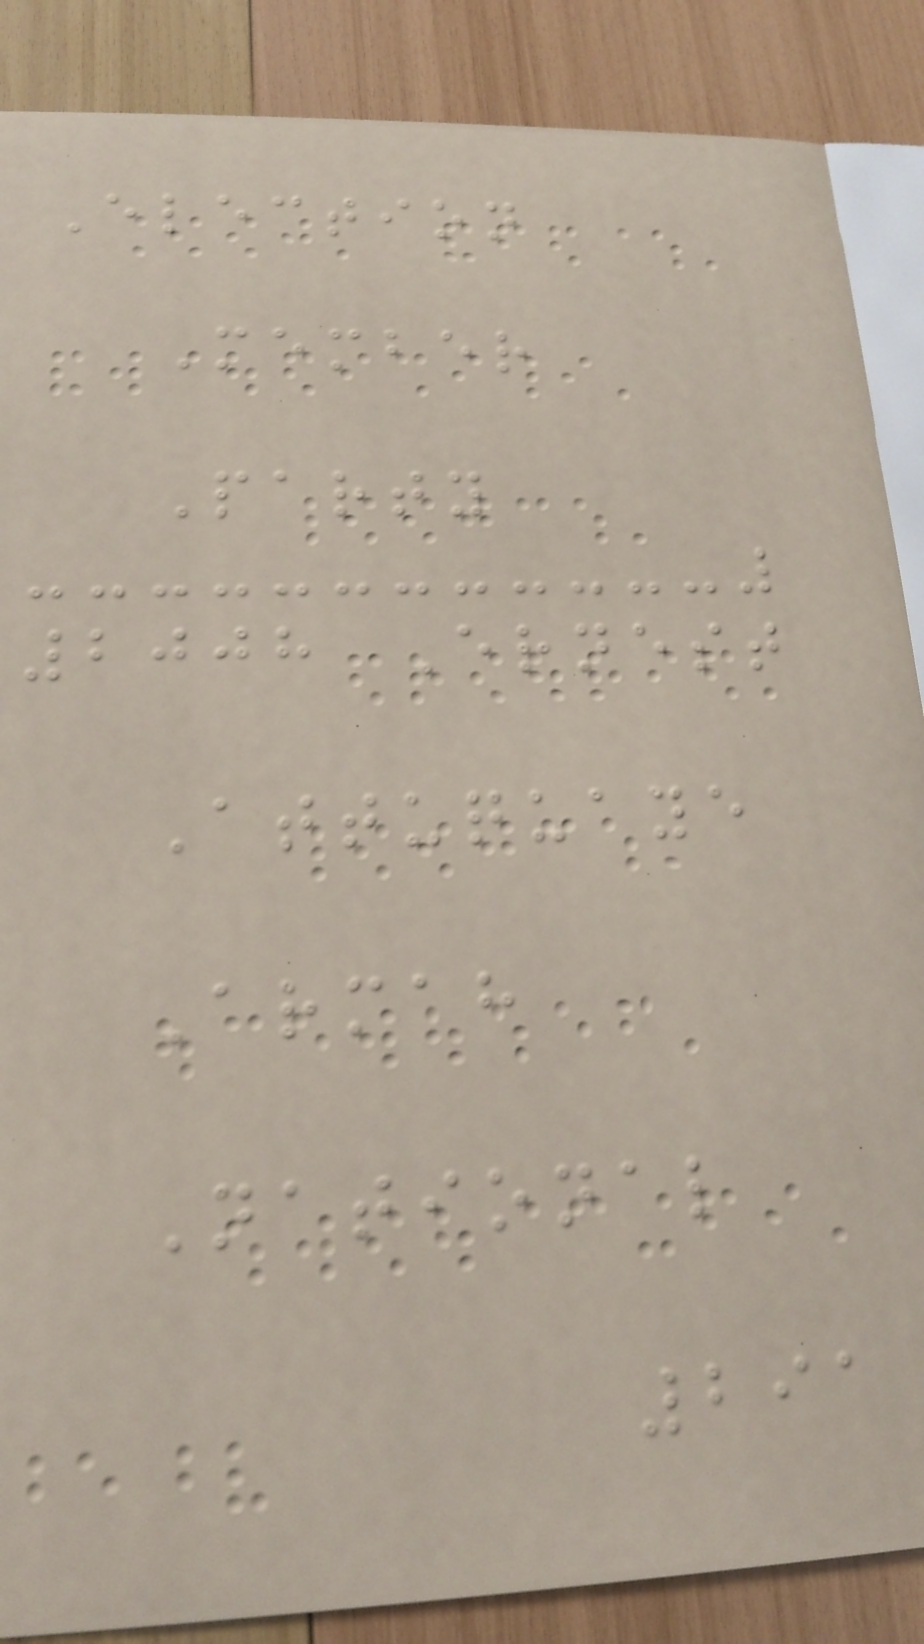Election
Member
Party
2008 Ernest
Attuquaye
Armah
National
291
